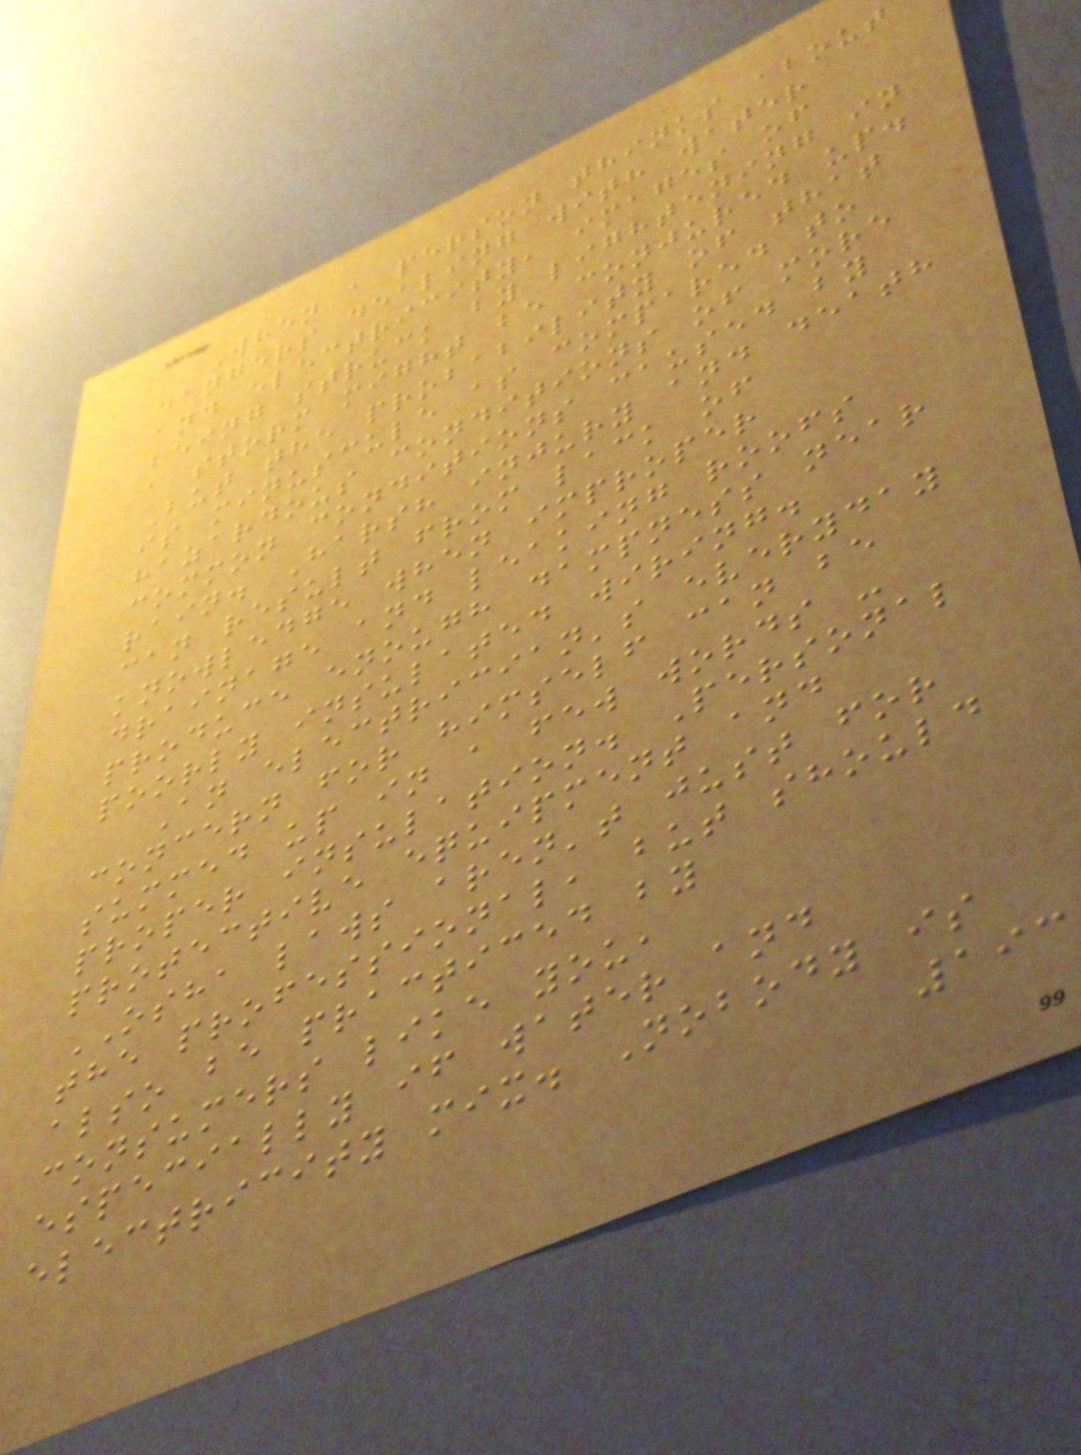When a person thinks about
dangers dealing with water
and electricity, images of
being struck by lightening in
a storm might be conjured up.
But the probability of that
is minuscule as compared to
hazardous conditions of more
common conditions caused by
rain. Harsh injury and death
can result from lack of
knowledge when improper
drainage and leaking roofs
produce enough dampness near
poorly insulated wiring.
An electrician's everyday
concern for himself can be
summed up in a few words -
proper insulation. Personal
protective equipment and
OSHA laws aren't just for
the professional, but should
also be practiced by
consumers like you,
especially if water and
electricity mix. Nobody is
193
